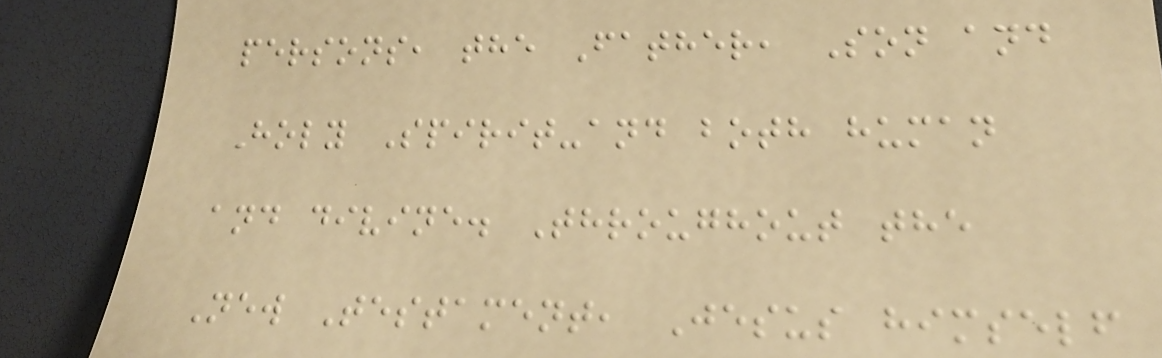persons, the Father, Son and
Holy Spirit-and both human
and divine. Throughout the
New Testament, Jesus himself
